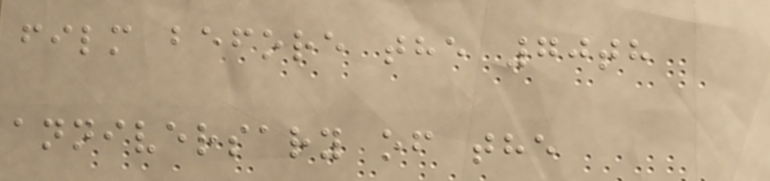film before the 70th
anniversary of the
